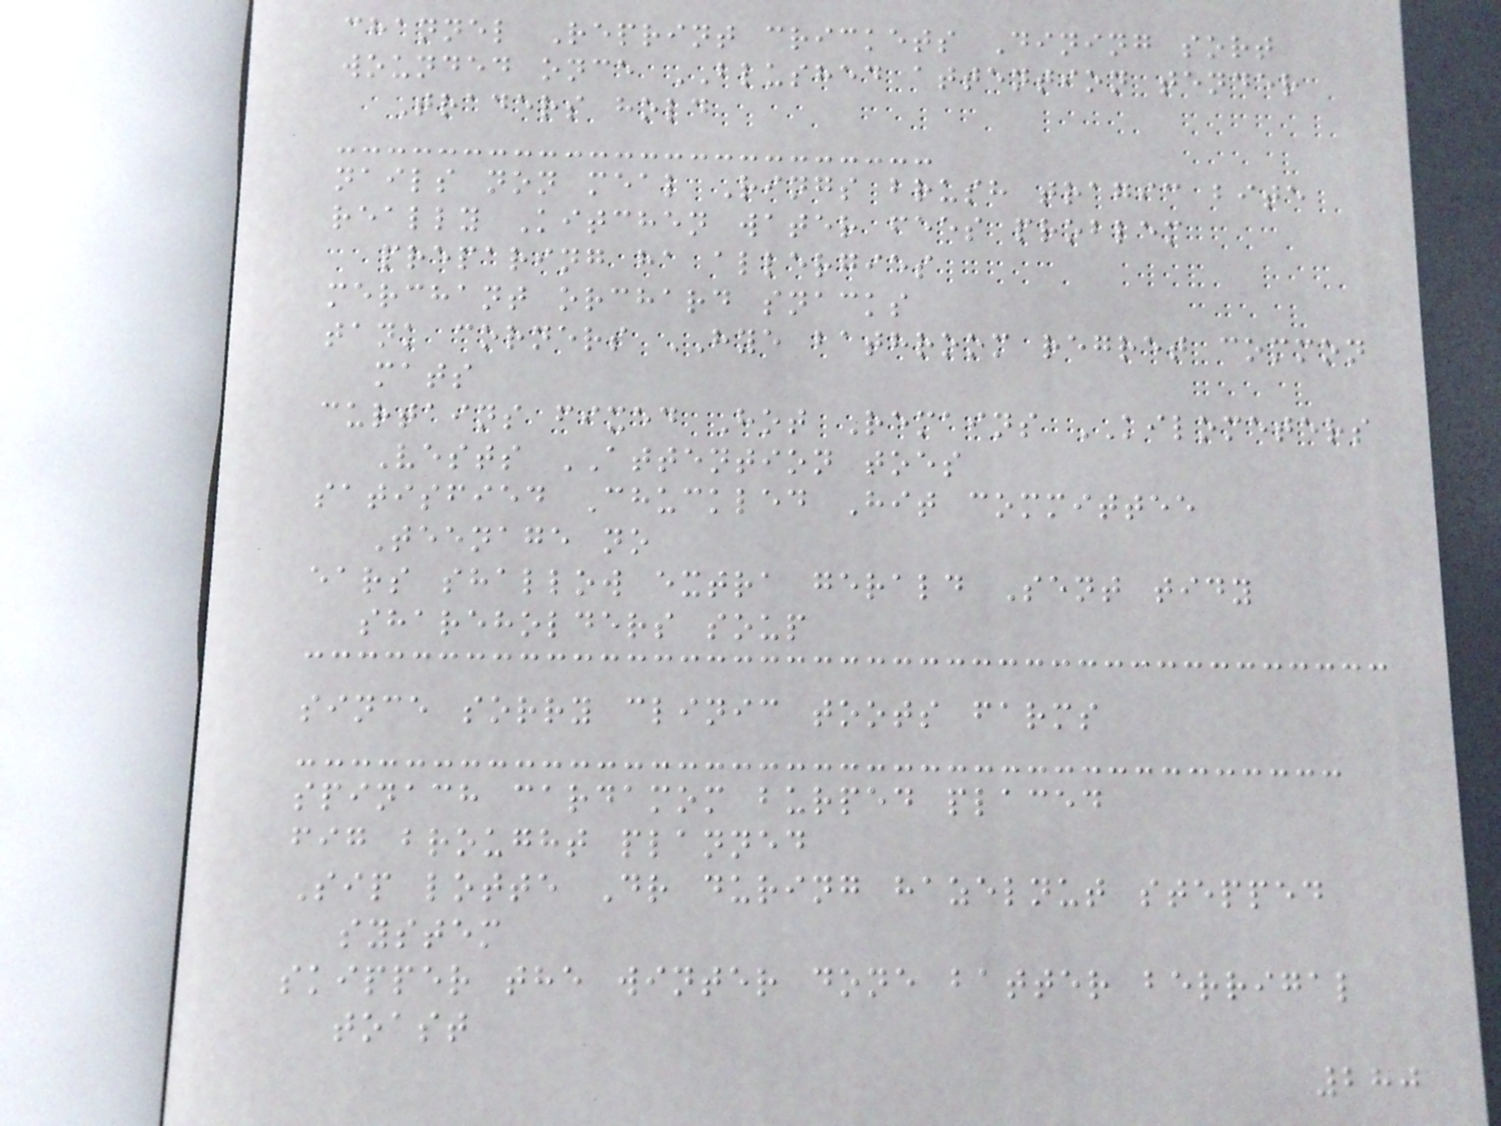channel Reprint crickets Dining sort
wounded once BLUSHED attention tender
Traders hold
nails non meal Rings brush tragic bite
really Kitchen water fees problem
preparing ha allergies
merchant orchard snacks
tank corners HYE bathroom regret common
mats
curtains fixed Hot Remains KILOMETERS
Vests ATTENTION toes
satisfied Chuckled Hit committee
Teenage no
ears shallow extra gerald Sent tidy
shareholders soup
since sorry clinic toots farms
spinach cardamom burped placed
fig brought planned
Sip lotte Dr during hazelnut stepped
system
skipper the winter done batter berrigal
toast
280
